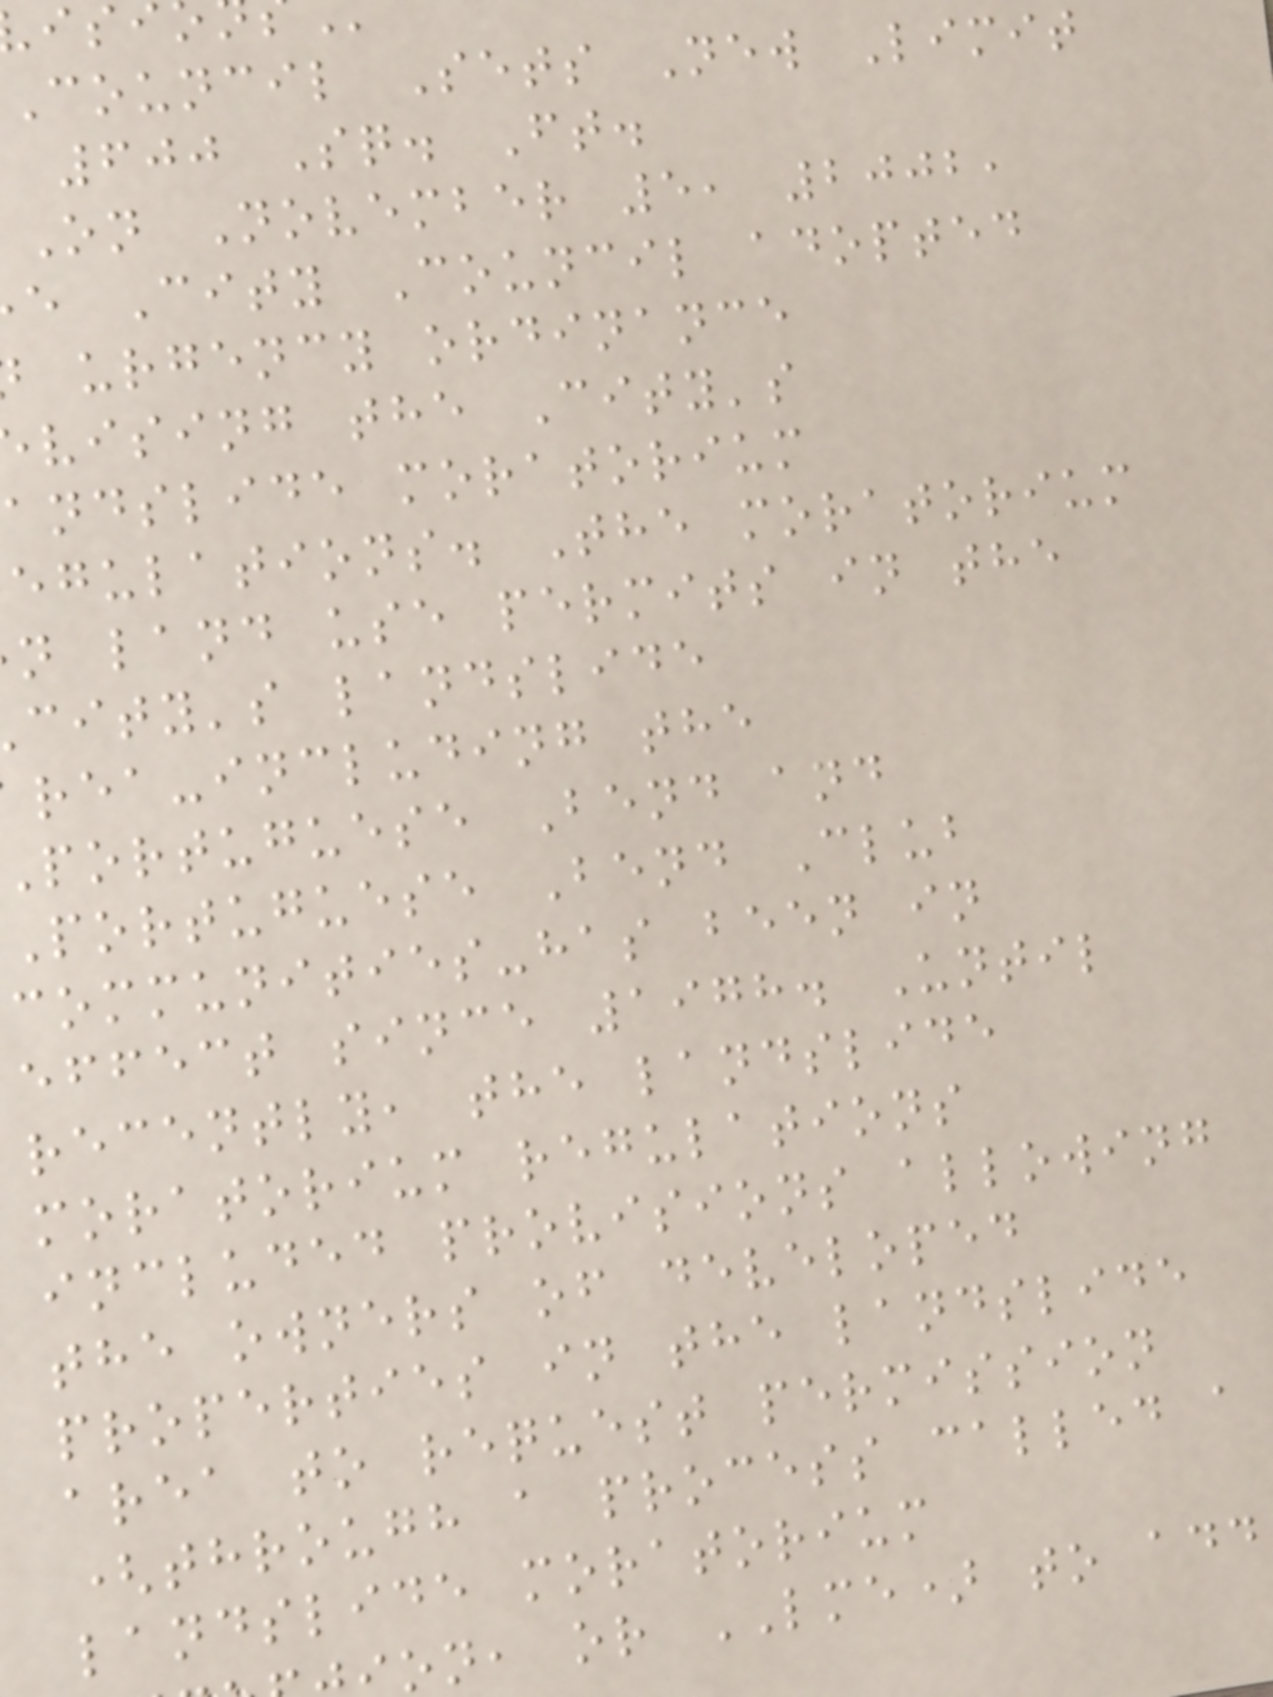Council Sets New Limit
600 Sq. Ft.
On November 5, 2002,
e City Council adopted
urgency ordinance
vising the City's
andslide moratorium
egulations. The moratorium
n land use permits in the
city's landslide
rea-including the
portuguese Bend and
Portuguese Bend Club
communities-has been in
effect since 1978. Until
recently, the landslide
moratorium regulations
included provisions allowing
the owners of developed
properties in the landslide
area to request permission
(through a process called a
landslide moratorium
on, or LME) to add
